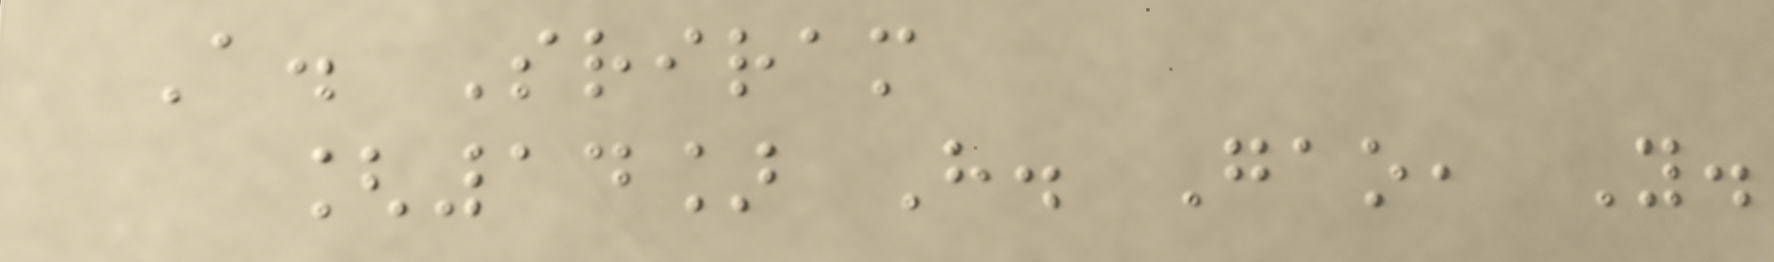A. Sriram
[14] H. Gao, Y.
